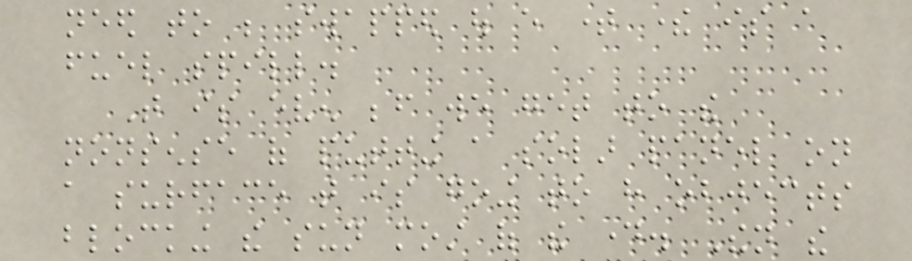need to be swapped out every time there is a
fuel spill.
That is even before we get to the
nonsense of putting a solar panel on
a surface that is going to have objects
blocking the sun most of the day. Then the
